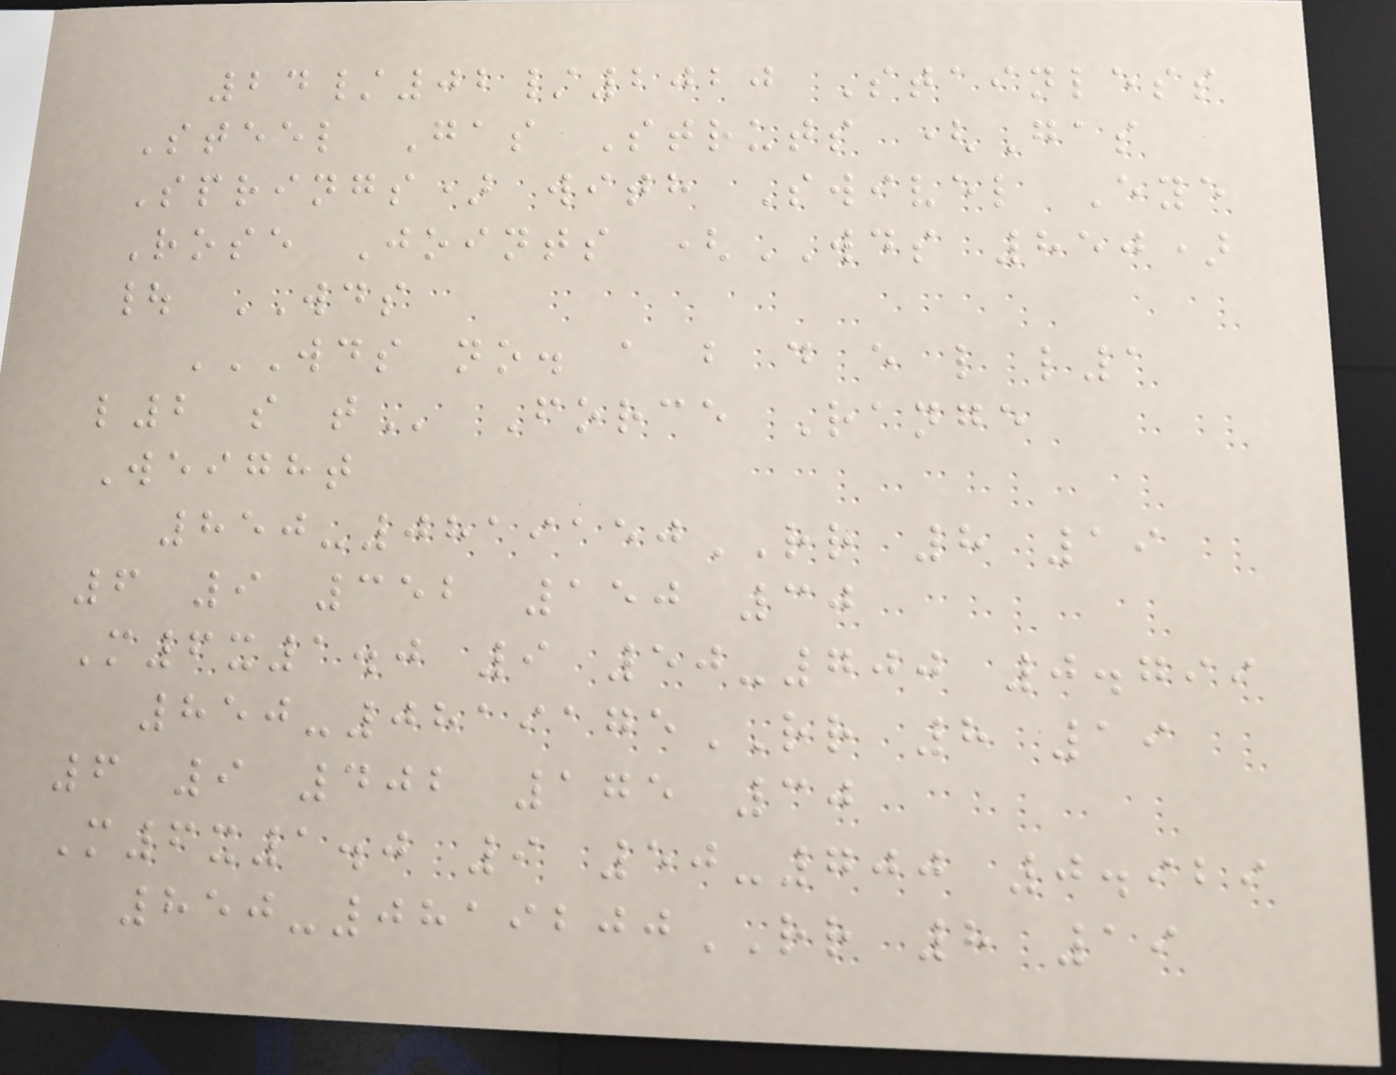24/02/2020 Stainless
Steel Gas Struts (Gas
Springs) with Swivel Eye
Rose Joints (WDS 850)
| WDS
WDS NO. A B D E L L1
L2 S T Force Range
Weight
850-0819150RR 8 19
6 9 352 150 30
M6x1.0 9 50-700 0.799
850-0819175RR 8 19
6 9 402 175 30
M6x1.0 9 50-700 0.929
850-0819200RR 8 19
